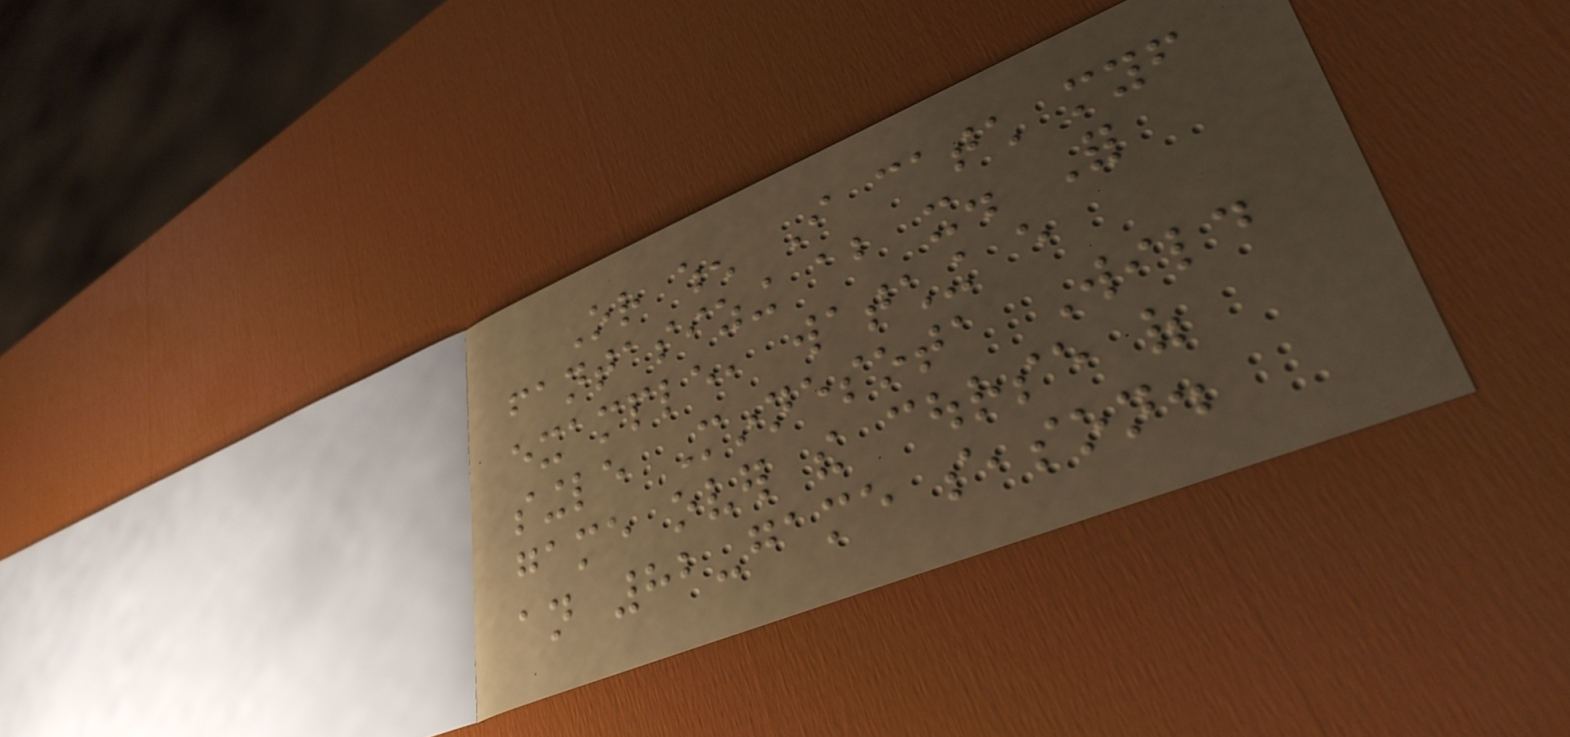Or when I catch myself
fantasizing about it. For
example, watching every
single Minnesota Wild
game over the course of
an 82-game season.
